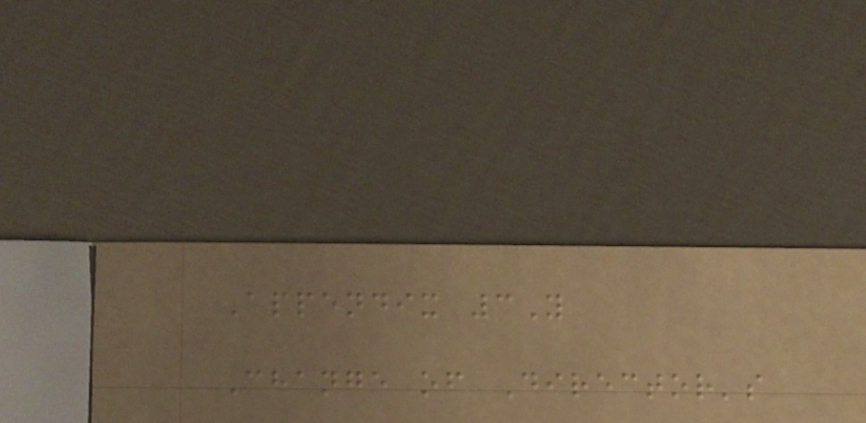Appendix 3Y
Change of Director's
